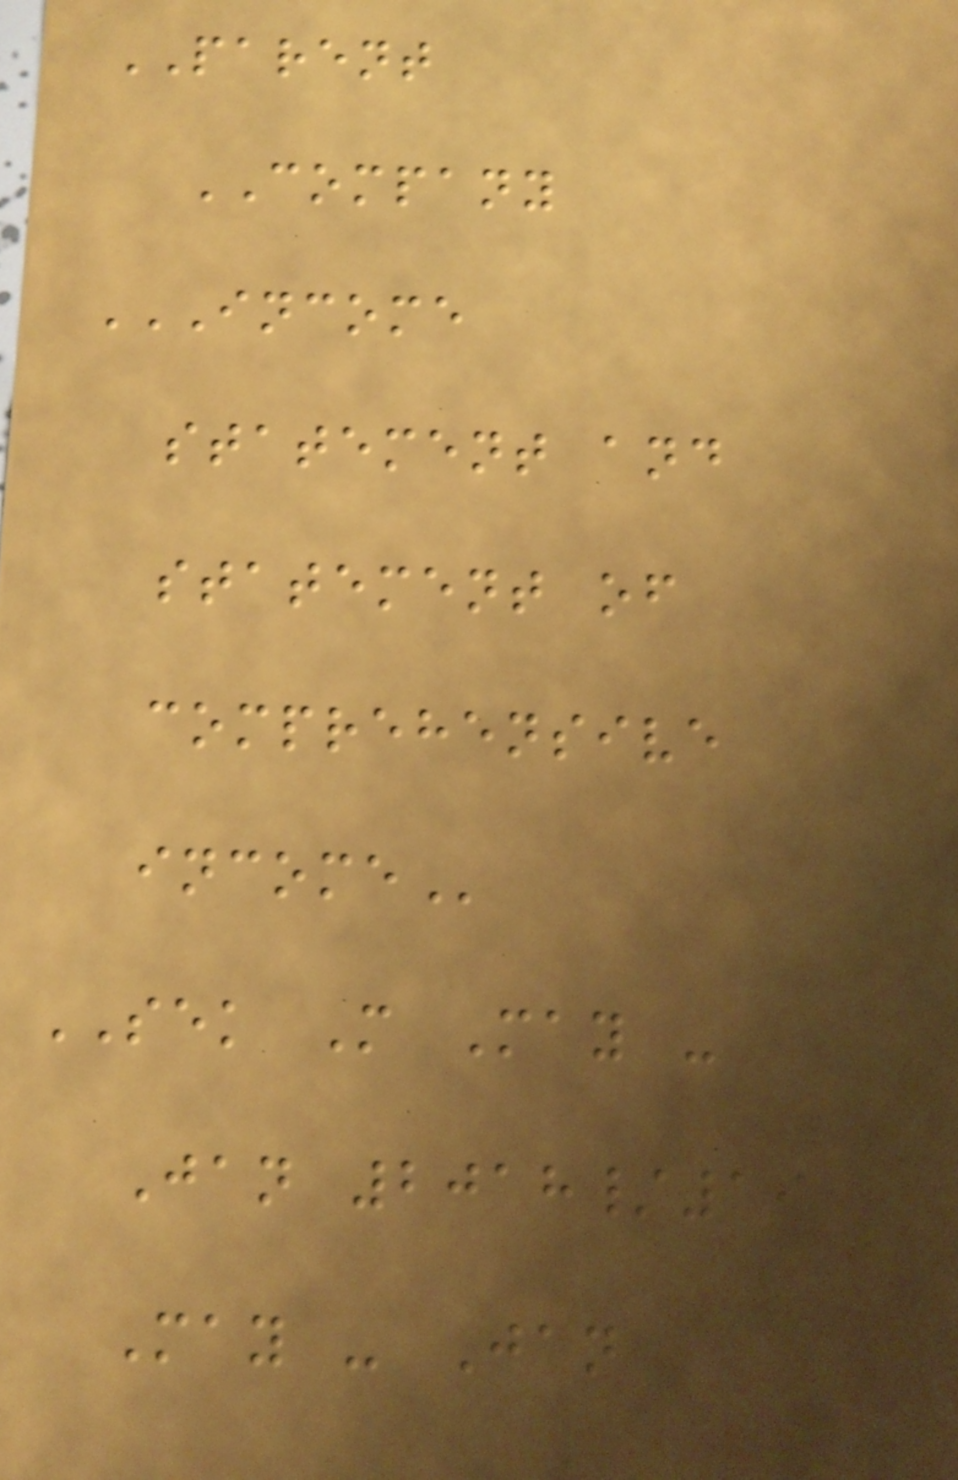PARENT
COMPANY
INCOME
STATEMENT AND
STATEMENT OF
COMPREHENSIVE
INCOME
SEK M May -
Jan 2018/19
May - Jan
